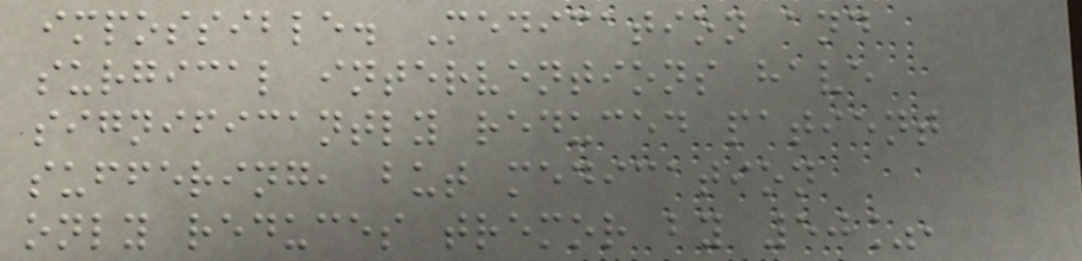impossible. Medication and
surgical interventions have
significantly reduced patient
suffering, but medication
only reduces tremor by 50%,
